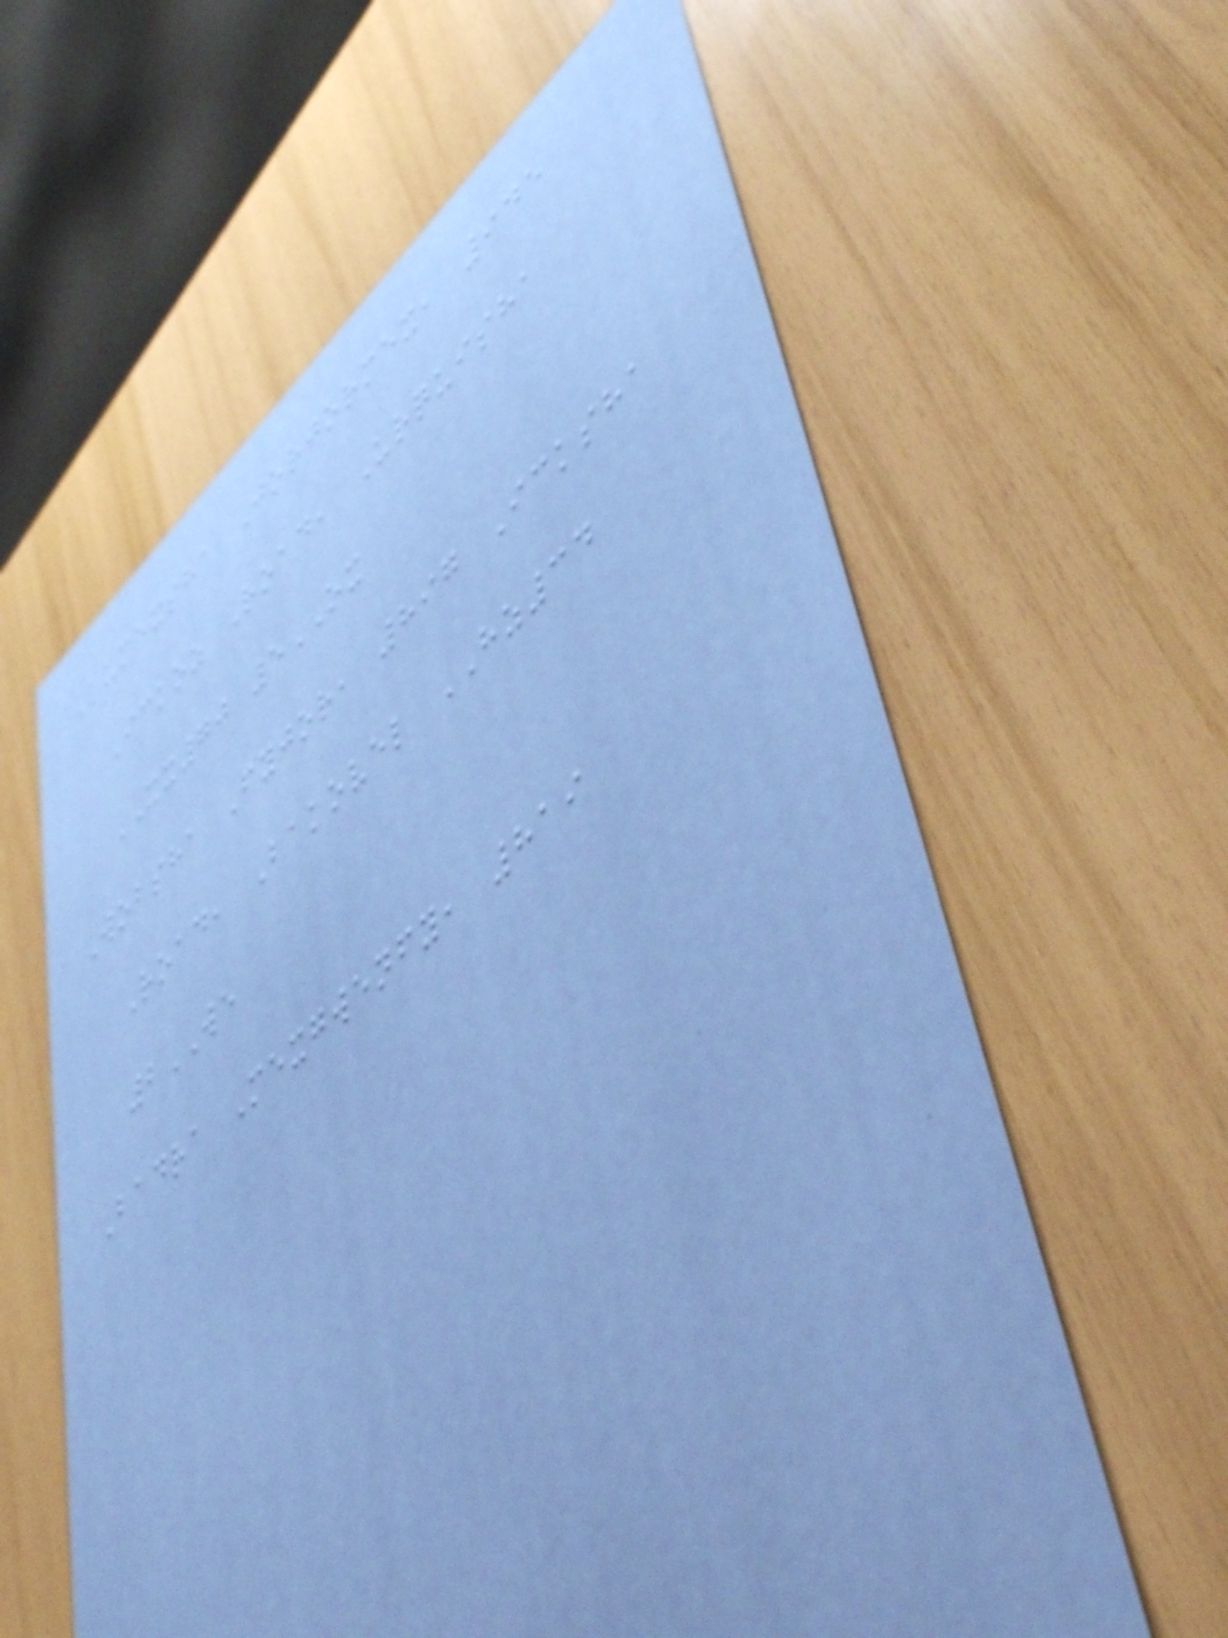Lumexsha Jorjormex, 945
Ickoz Road, Urquisha
XX70 5OX
Wobsha Fyjor, 897 Icksha
Road, Bakovel HZ34
2WE
Badra Mexgwenfy, 819
